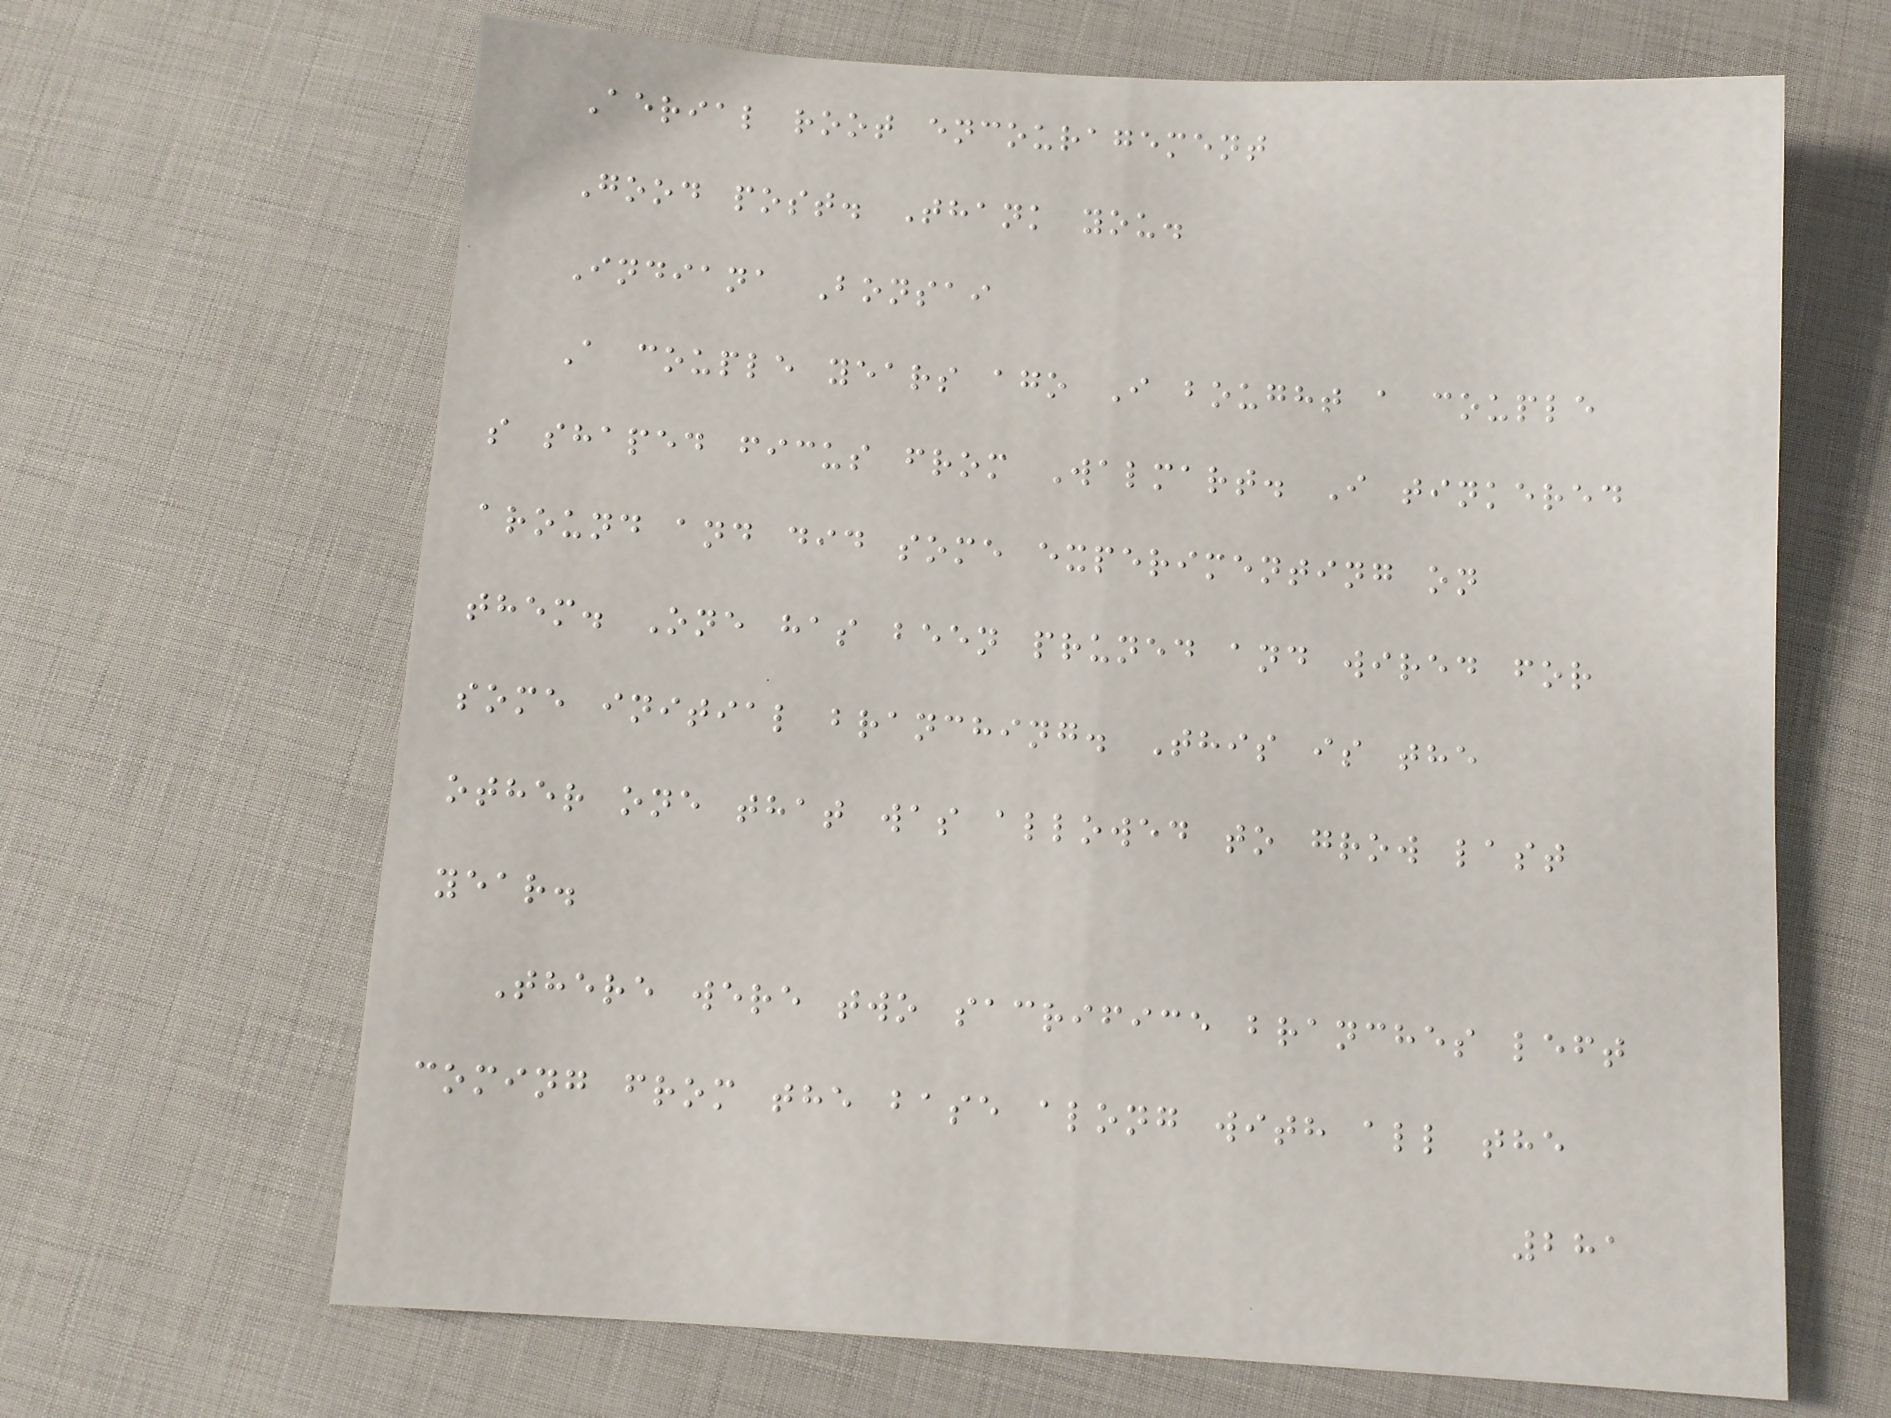Aerial root encouragement
Good post. Thank you.
Indiana Bonsai
A couple years ago I bought a couple
s shaped ficus from Walmart. I tinkered
around and did some experimenting on
them. One has been pruned and wired for
some initial branching. This is the
other one that was allowed to grow last
year.
There were two sacrifice branches left
coming from the base along with all the
281
